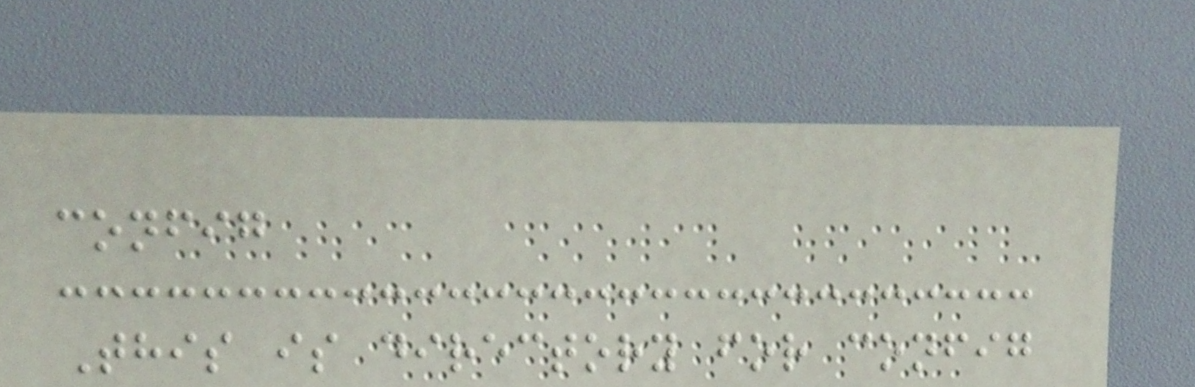config
This is directory for config
